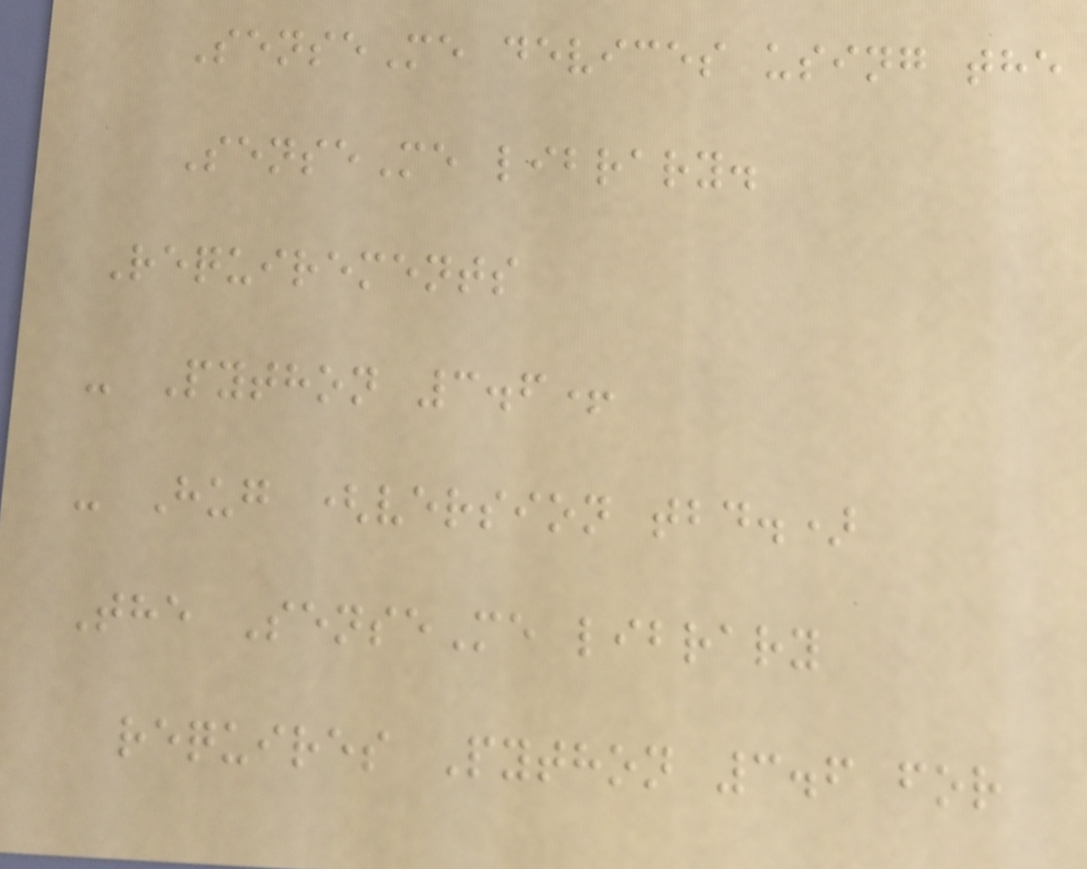SenseMe devices using the
SenseMe library.
Requirements
- Python 3.6+
- Hug (version tbd.)
The SenseMe library
requires Python 3.6 for
